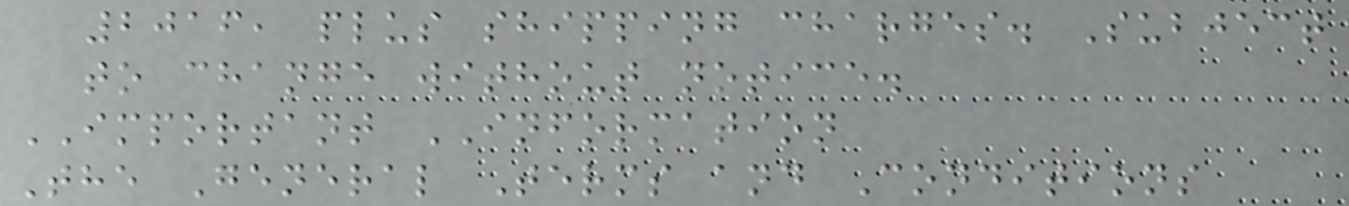2016, plus shipping charges. Subject
to change without notice.
IMPORTANT INFORMATION
The General Terms and Conditions
